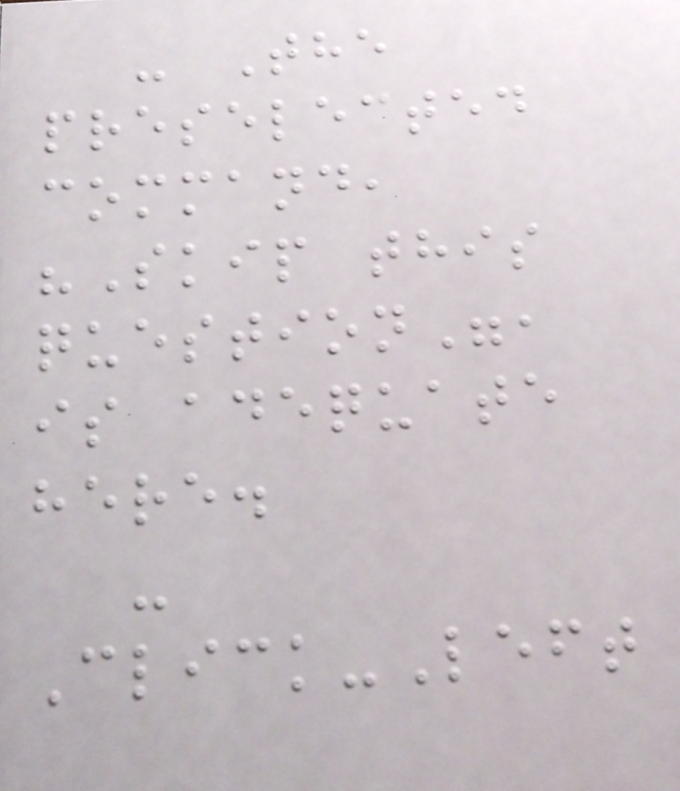- The
preselected
command,
"Skip this
question",
is adequate
here.
-
Click-Left
